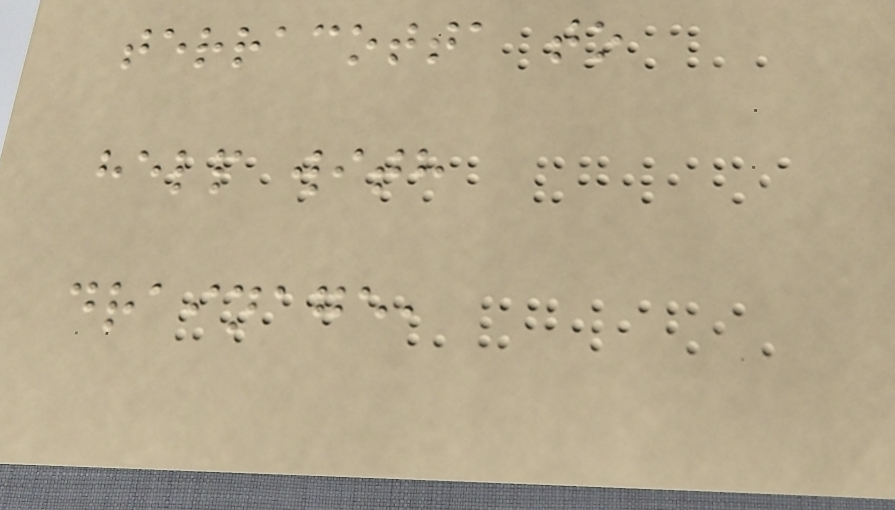terracotta to
help with
drainage,
